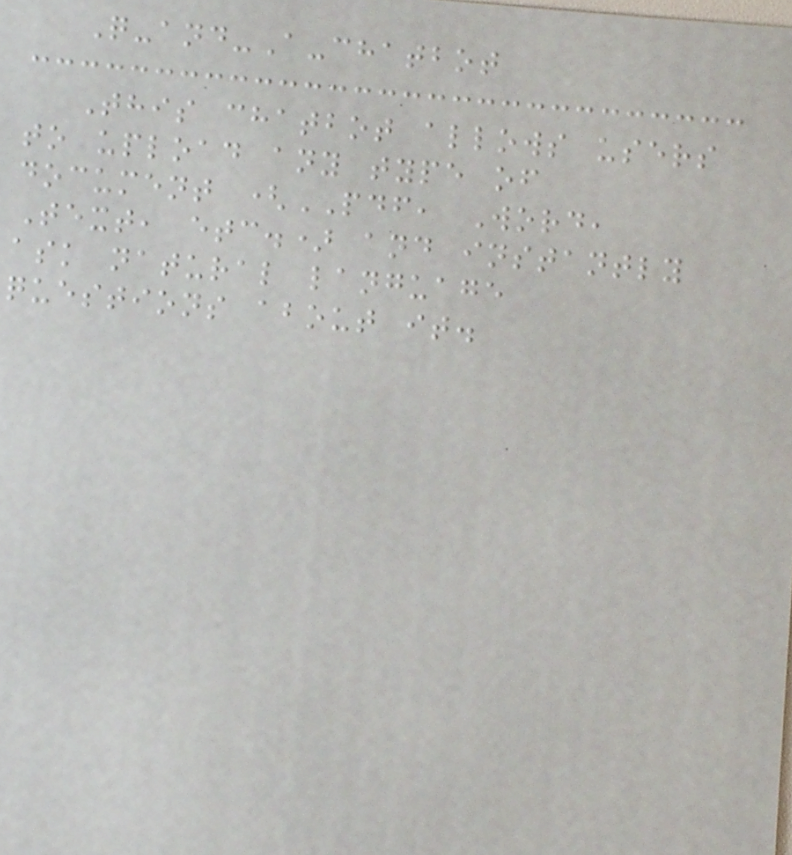Q-and-A-chatbot
This chatbot allows users
to upload any type of
document (PDF, Word,
Text, etc.) and instantly
ask natural language
questions about it.
